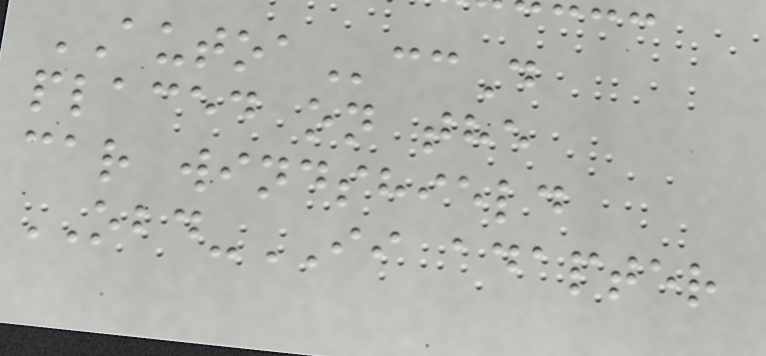AUTOAccD
placed on the
car windshield
OBD-II adapter
